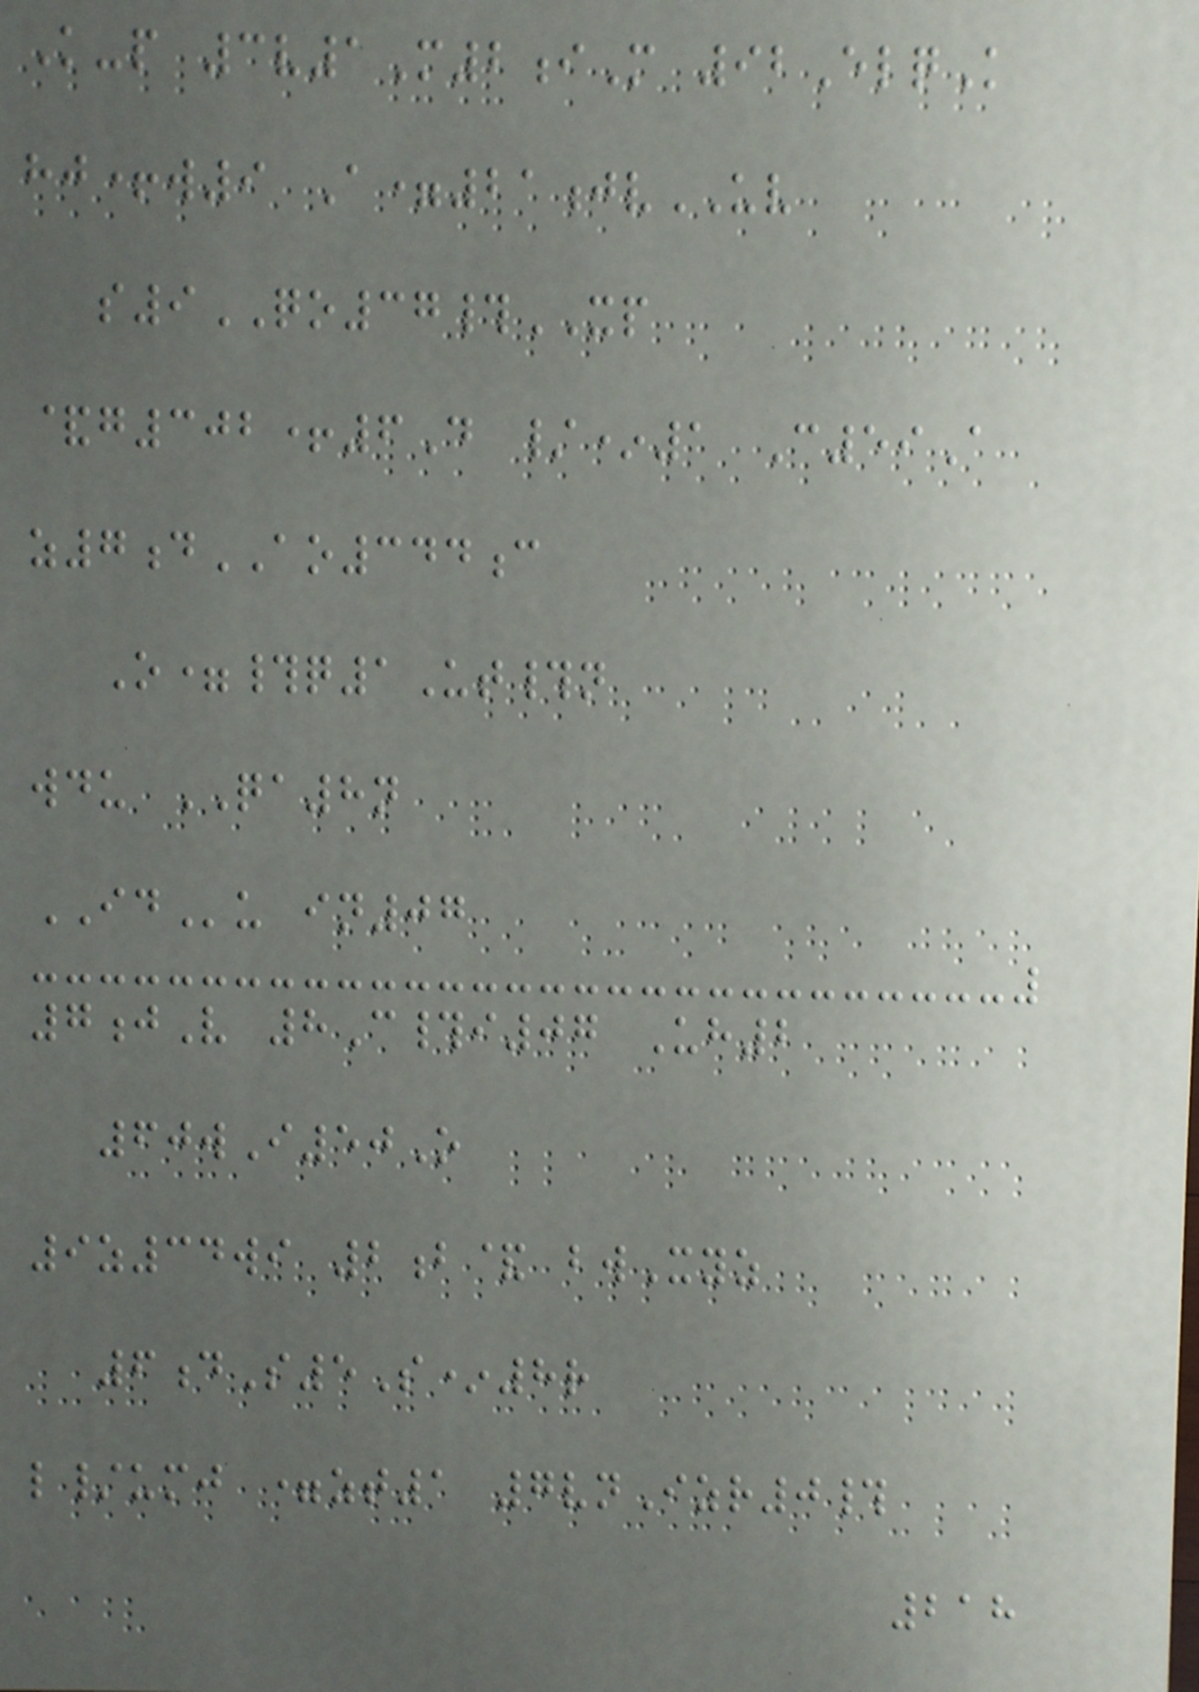K-p 3v1M2iM 92ElqK
hj+w9 A=21jvUV
s9QO37#XP
&g302+6D /*1 C59A
z7dAO344c
O=#q1Ut#n
wdu QA8n
IDu in07
7jV 8C#i07 Uh2
60wI50O
9z34wi 2b& bwXyz
6dS5S*8r
l/umj =zt1 7vnIzr0#
218
